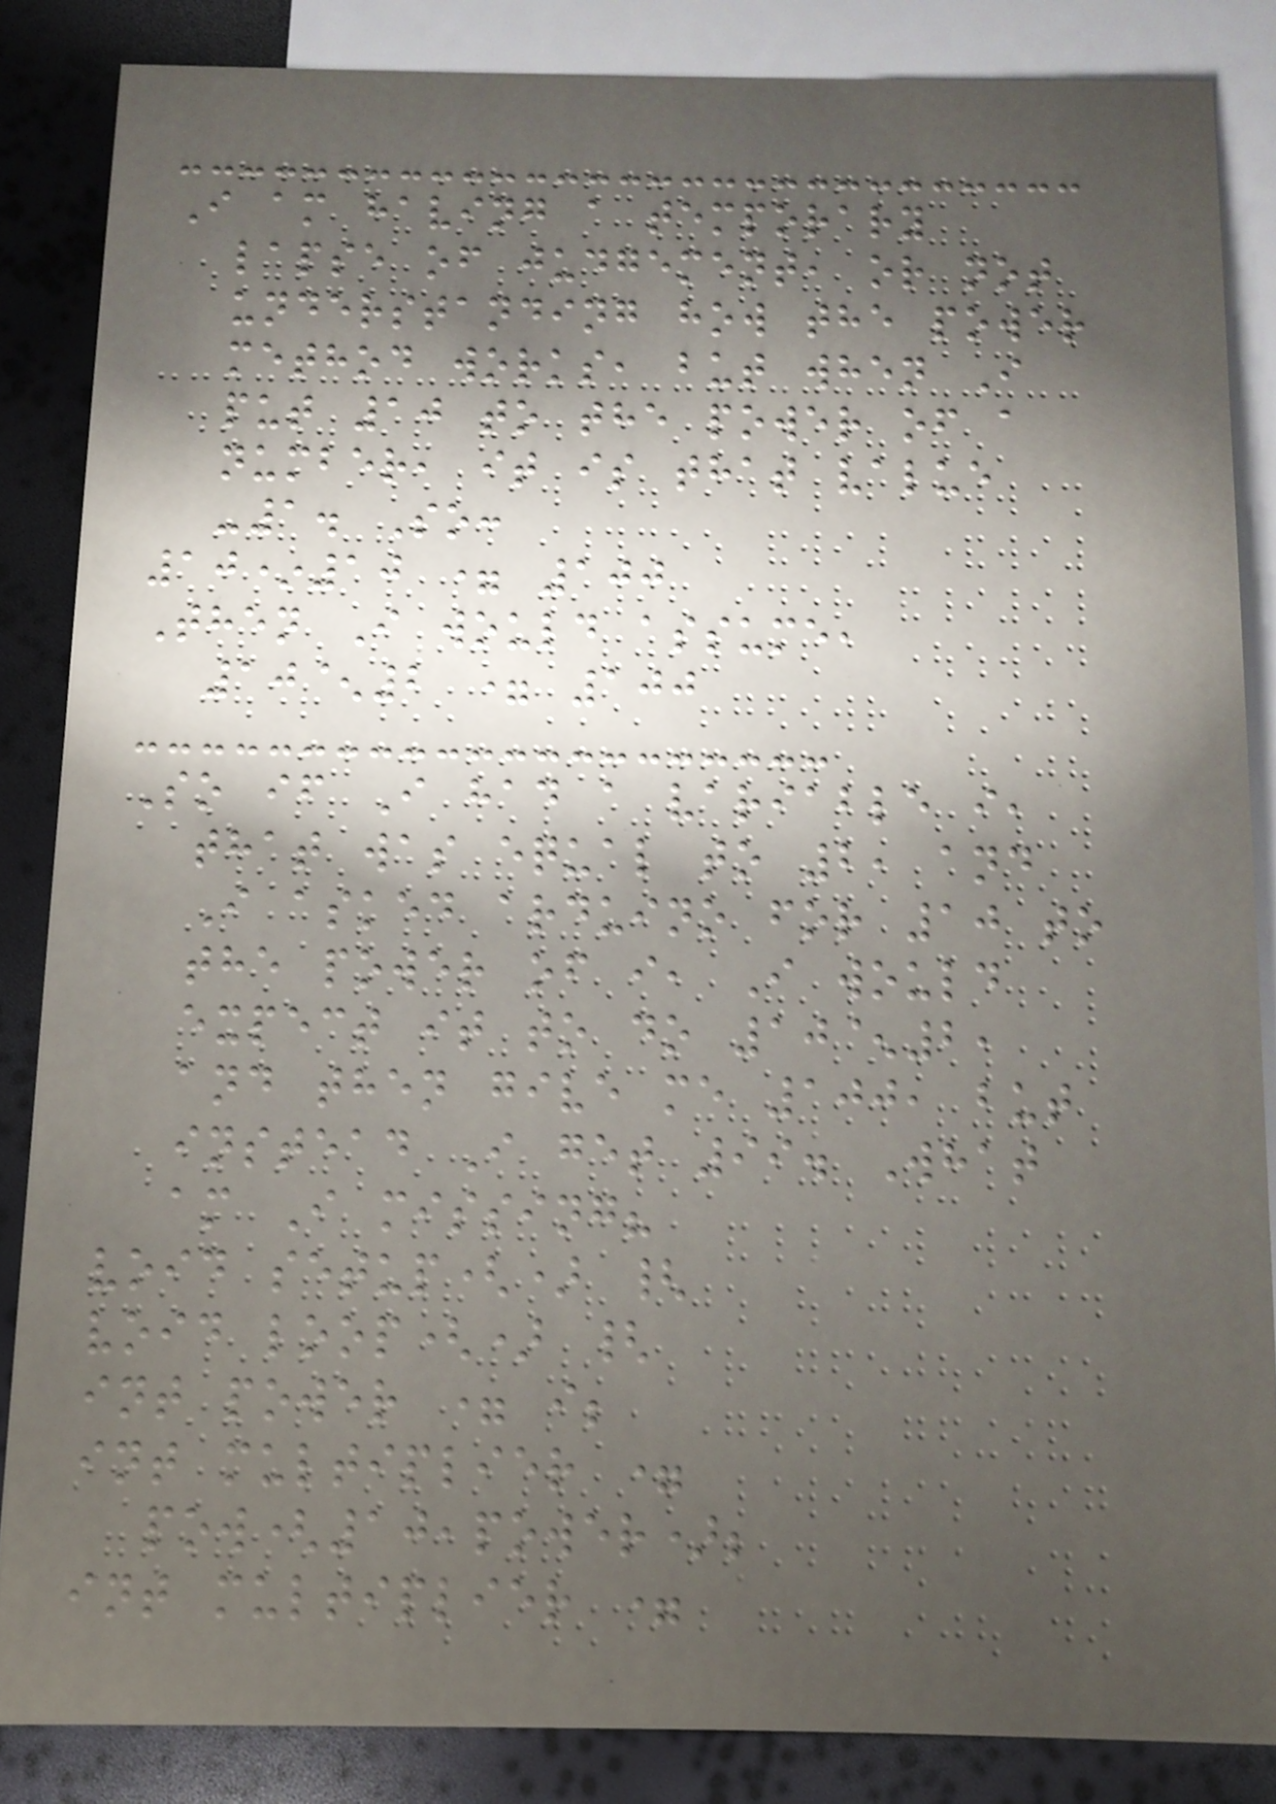I am having a temporary
lapse of judgement, or not
understanding how the power
method works, but when I
put 10 to the power of a
number, it is that value
-1. So:
10*10 = 100
Then I would assume,
10^2 = 100
So if I had a variable i,
that was equal to 2, and
I asked arduino for 10 to
the power of i, I would
expect it to do 10^2,
and then give me 100, but
instead I get 99. What
am I missing?
void setup() {
void loop() {
int power = i;
int multiplier =
pow(10,power);
int multiplier =
